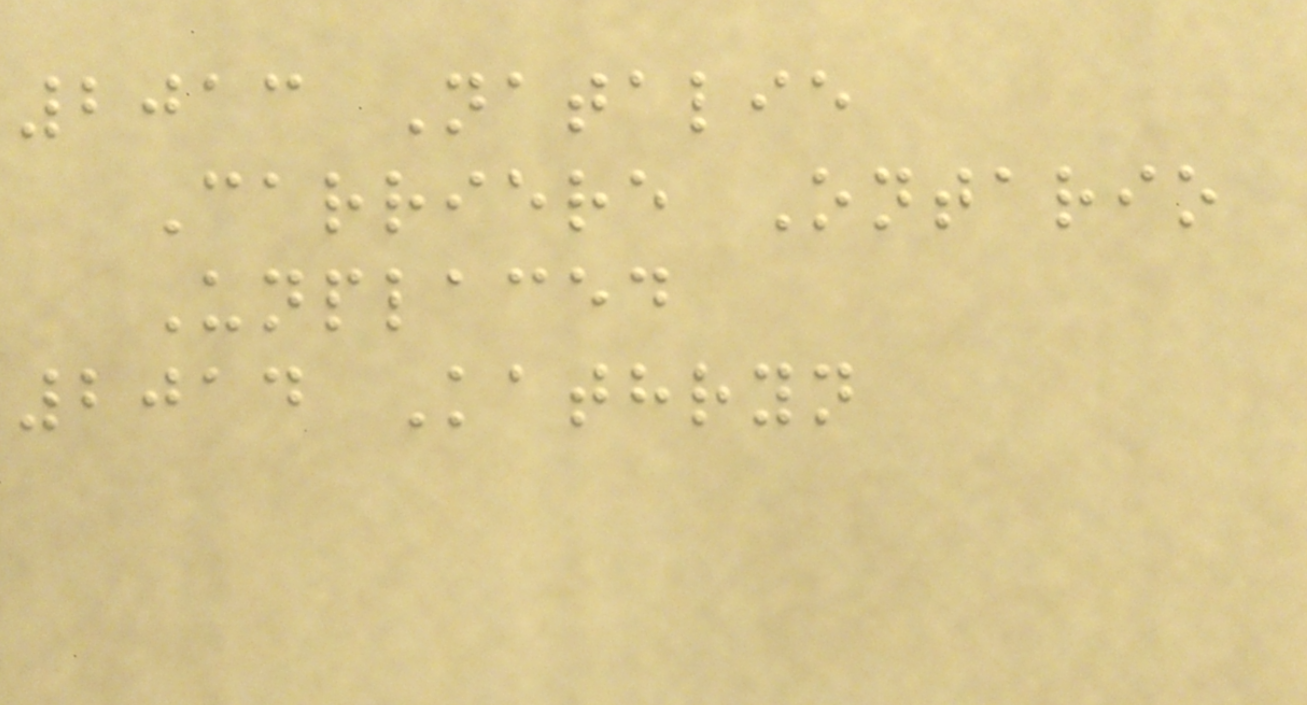2013 Natalie
Carriere Ontario
Unplaced
2014 Kathryn
